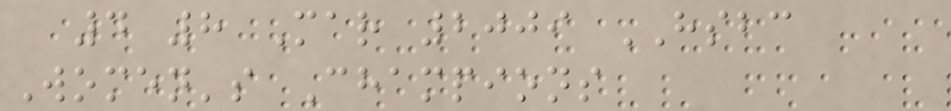4 8 Mar 2009 HSBC
Women's Champions
